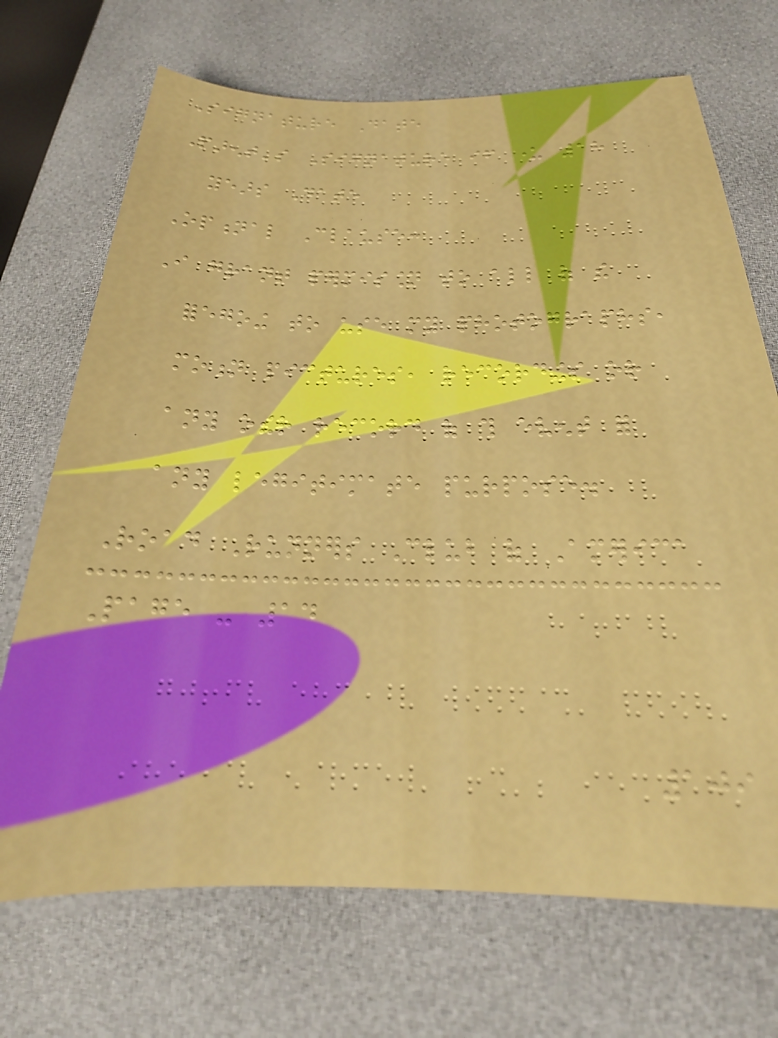Signature Date
Parent's Signature if under 18
years Date
Optional Clause:
I grant permission to all of the
foregoing to use my photographs,
motion pictures, recordings or
any other record of this event for
any legitimate purpose.
Road Runners Club of America
Page - 14
109
